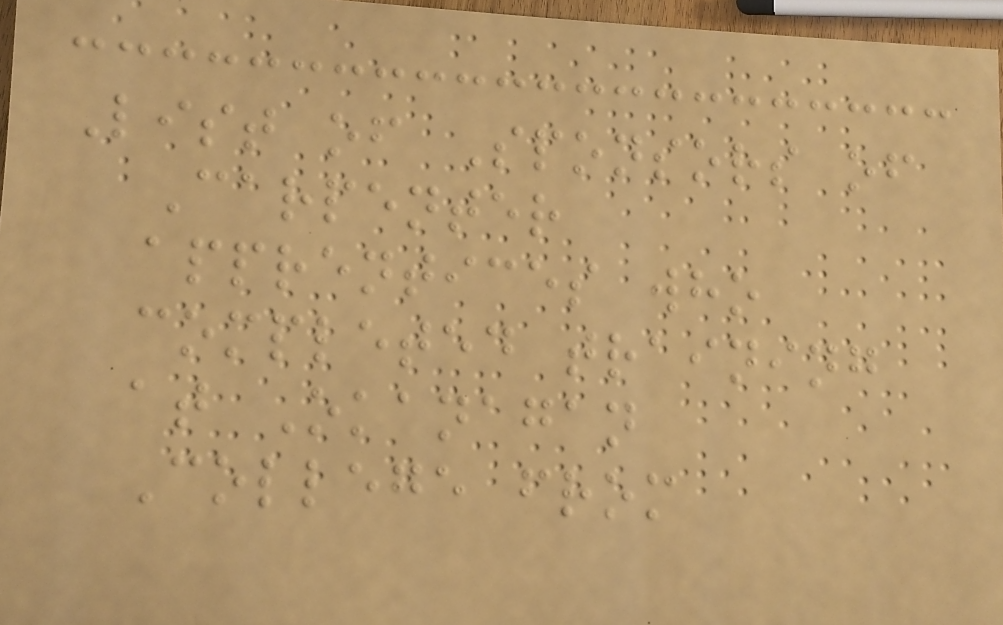List of Sponsors of
Carpenter
apprentices who
completed training
at Okanagan
College from
